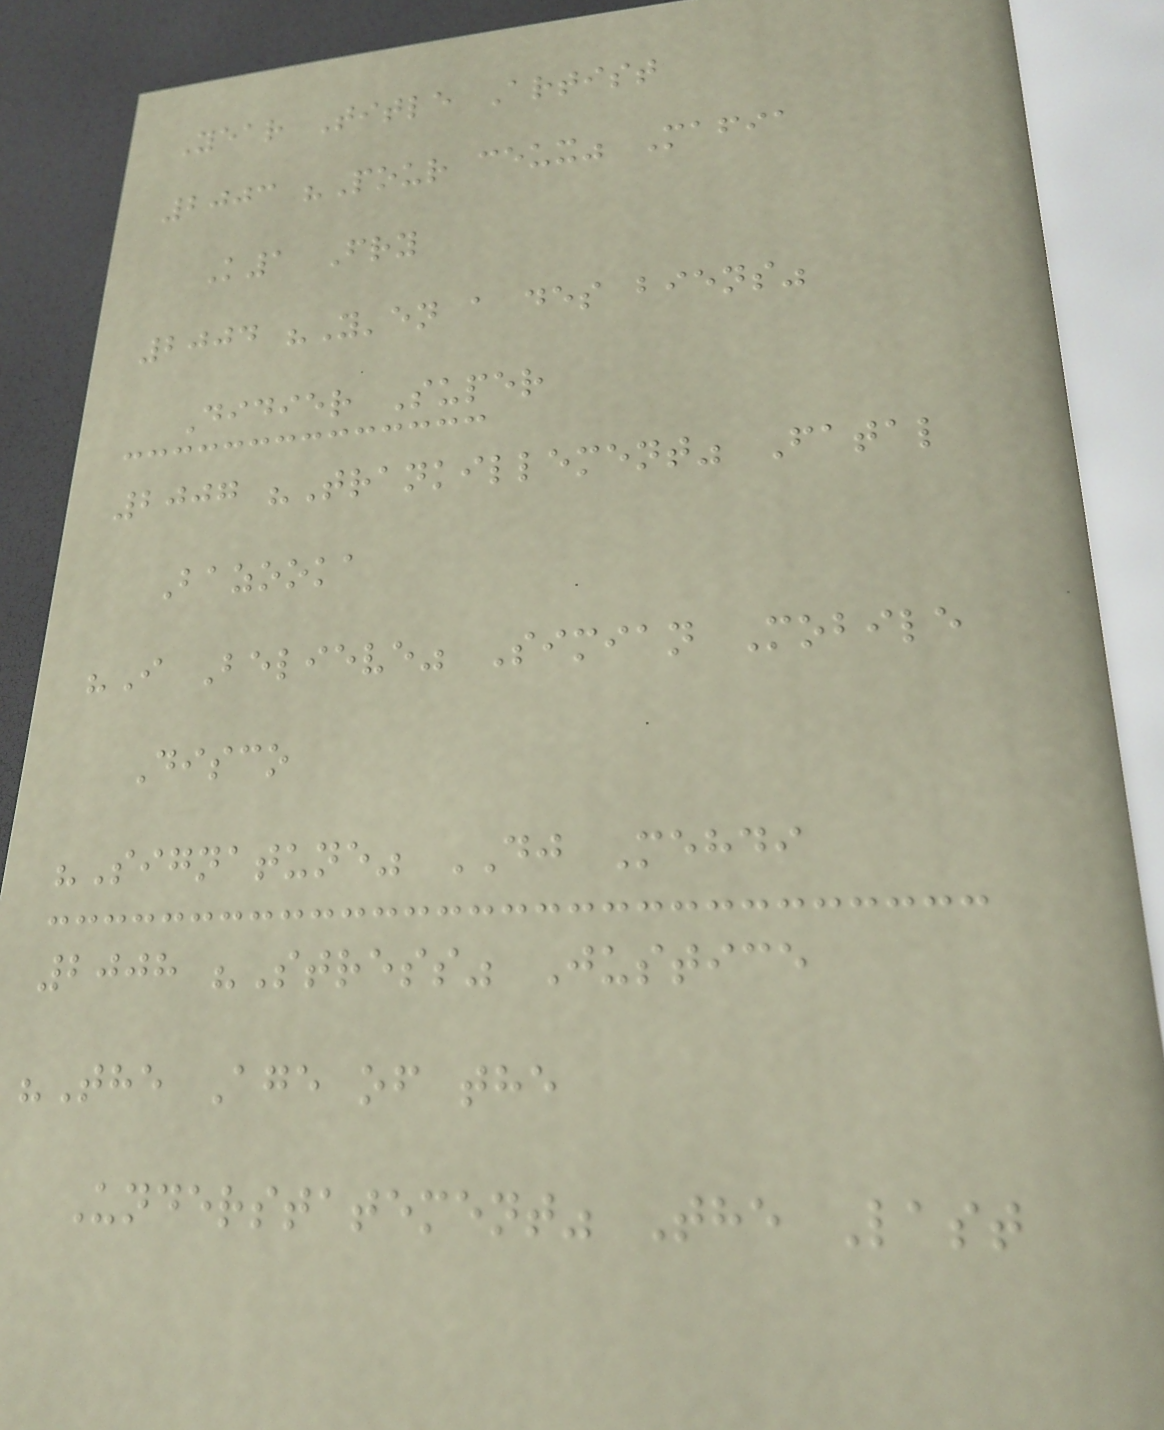Year Title Artist
2003 "Pour ceux" Mafia
K1 Fry
2004 "Y'en a des biens"
Didier Super
2007 "Trankillement" Fatal
Bazooka
"I Believe" Simian Mobile
Disco
"Signatune" DJ Mehdi
2008 "Stress" Justice
"The Age of the
Understatement" The Last
